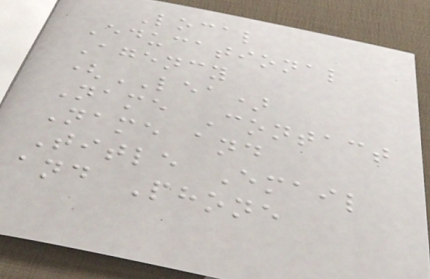Local
Educational
Agency
(LEA)
Name Contact
Name and
Title Email
and Phone
